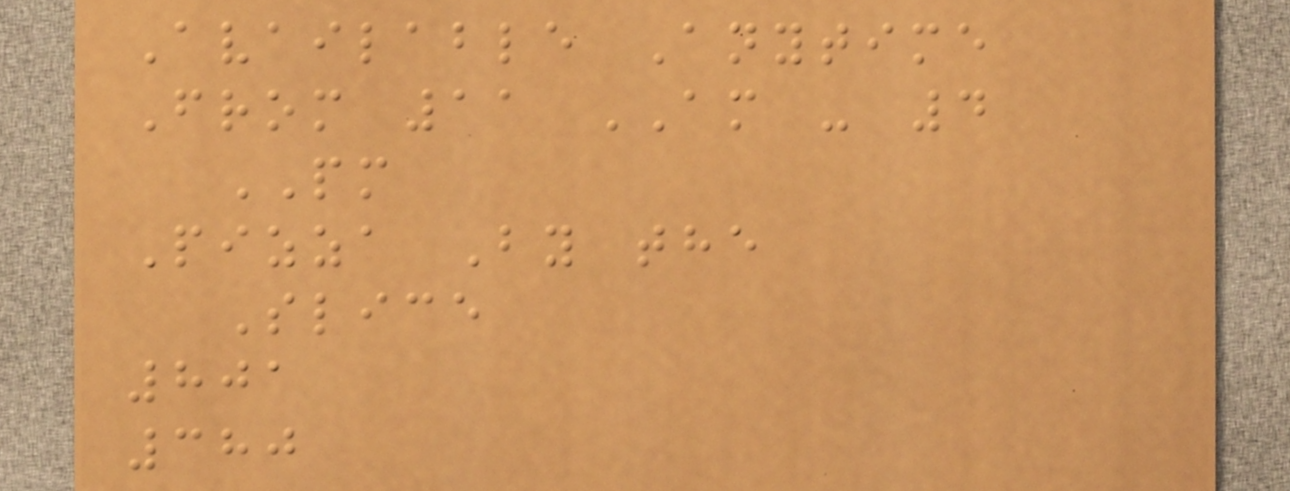Available Anytime
From 11 AM - 4
PM
Pizza By the
Slice
801
380
